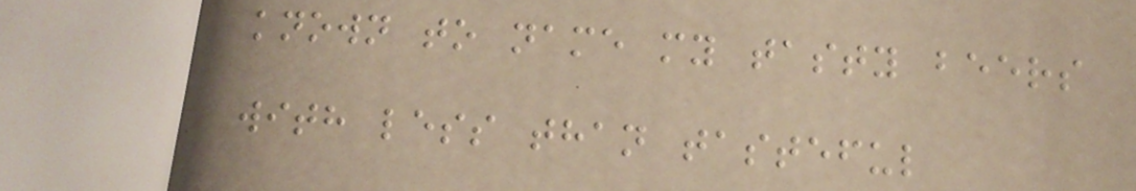known to name my tasty beers
with less than tasteful
